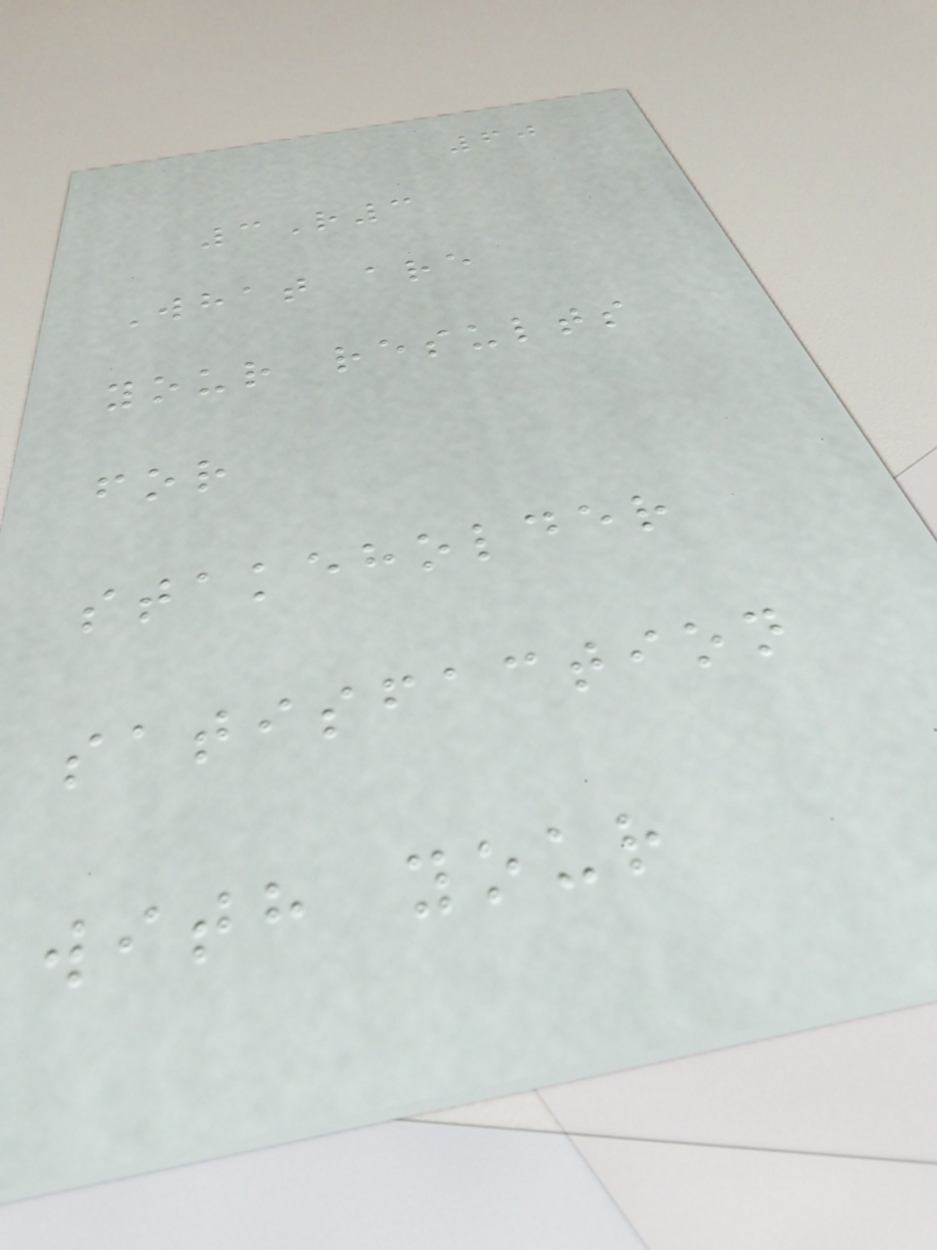60
3R3
What are
your results
for
stakeholder
satisfaction
with your
